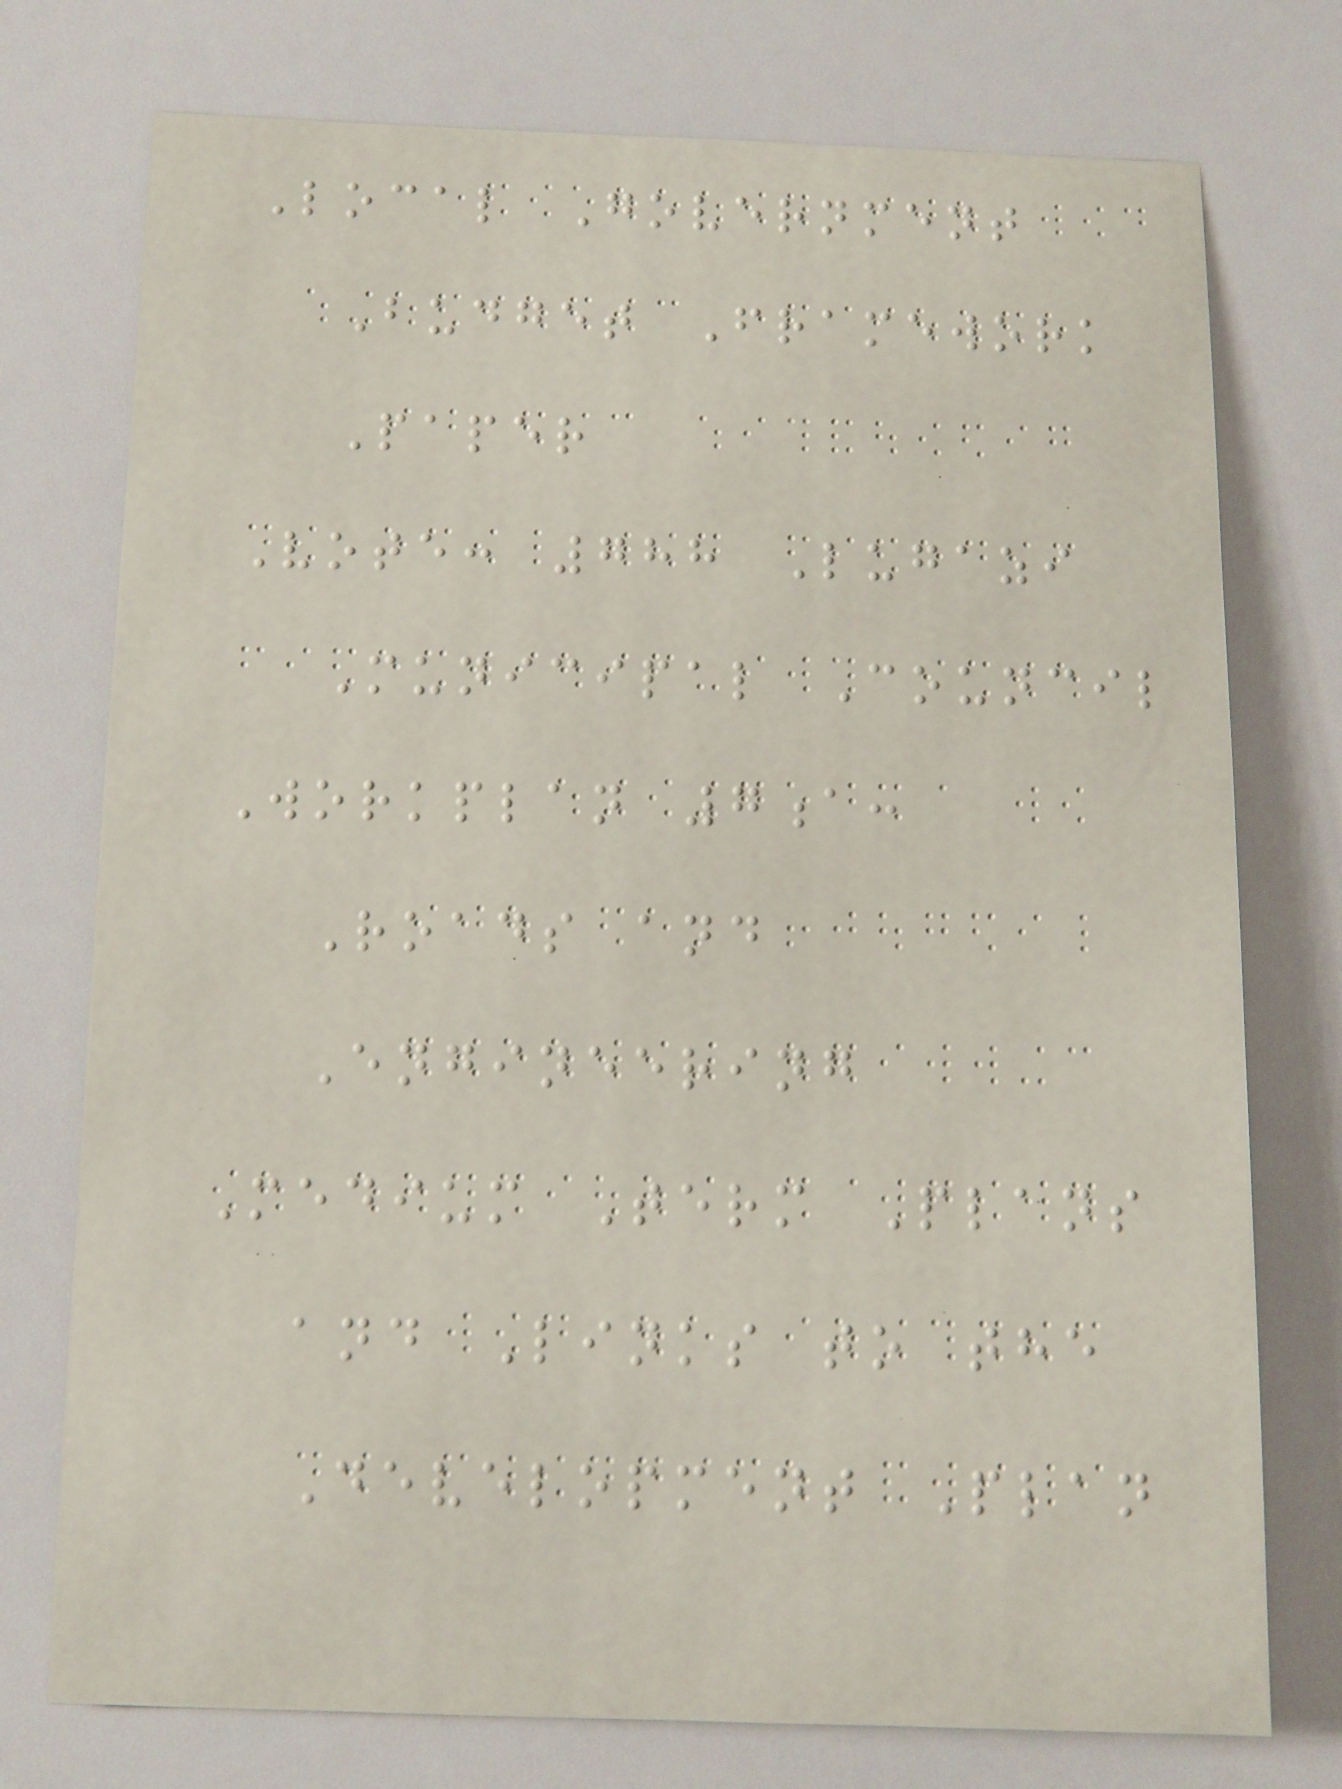Local Government
Budget Framework
Paper
Vote: 788 Lugazi
Municipal Council
Workplan 7a:
Roads and
Engineering
Medium Term Plans
and Links to the
Development Plan
